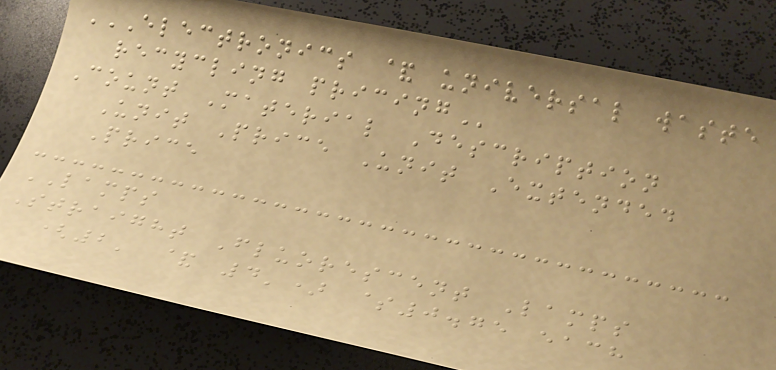ELECTRONICS & UNIVERSAL WASTE
RECYCLING PRICING
Count Material Description
Unit Price Unit Extended
Price
LAMPS
Straight Fluorescent Lamps
(2' & 4') $0.75 each
